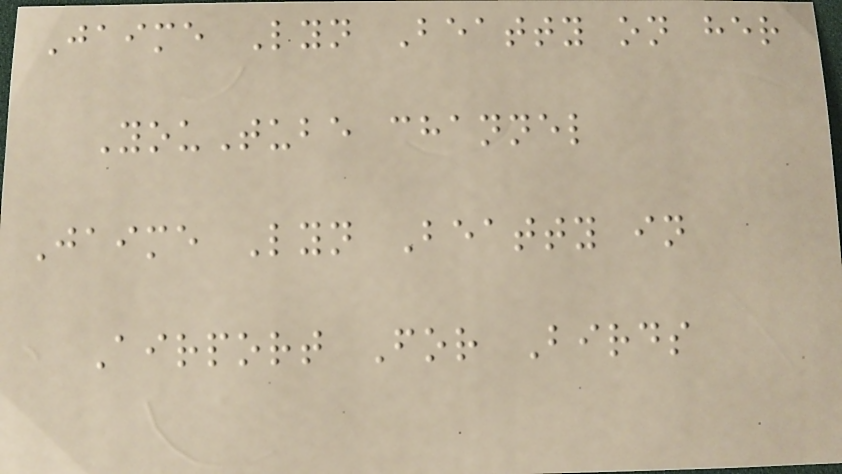Jaime Lyn Beatty on her
YouTube channel
Jaime Lyn Beatty in
Airport For Birds
